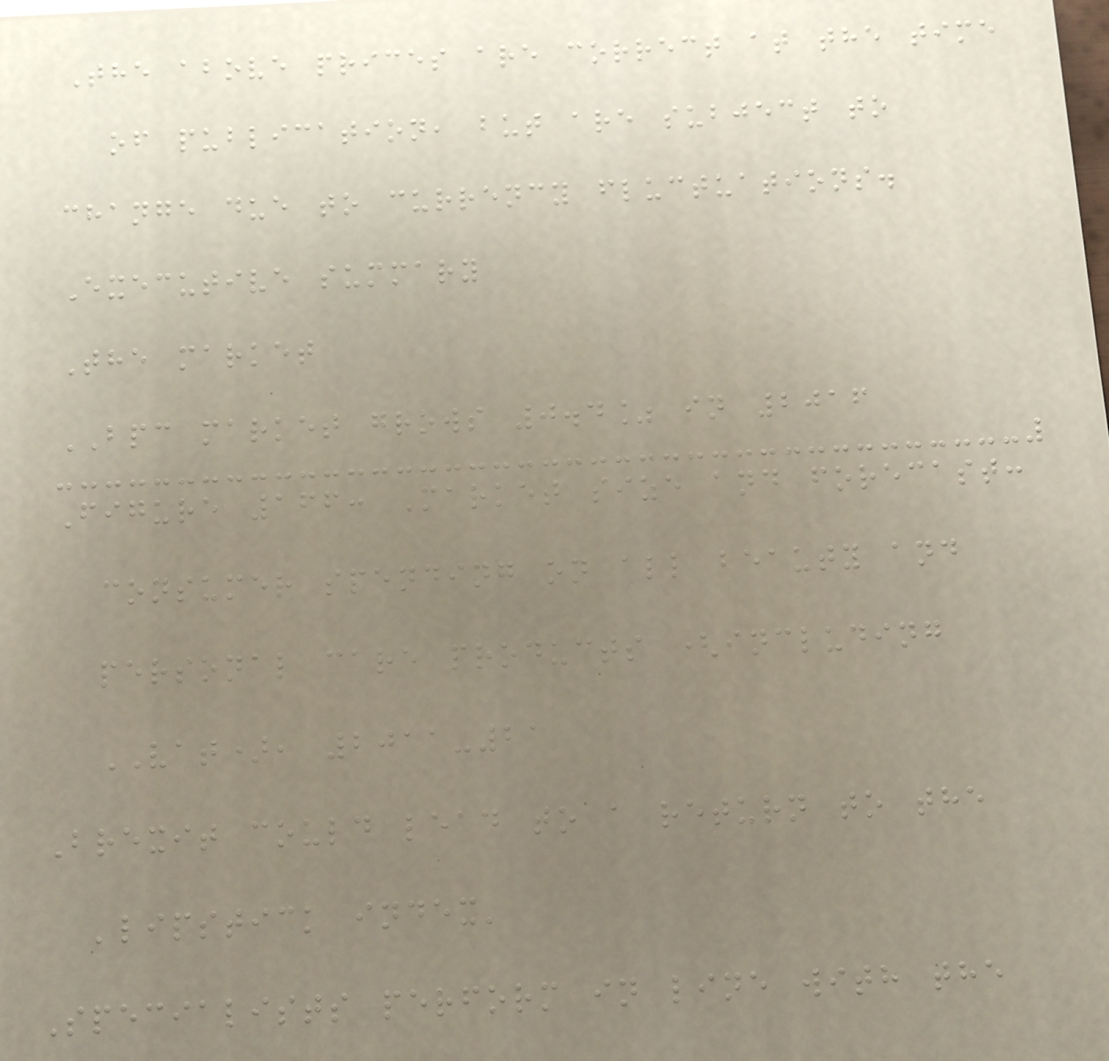The above prices are correct at the time
of publication, but are subject to
change due to currency fluctuations.
Executive summary
The market
BPC market grows 0.4% in 2016
Figure 166: Market size and forecast:
consumer spending on all beauty and
personal care products (including
VAT), 2011-21
Brexit could lead to a return to the
'lipstick index'
Specialists perform in line with the
